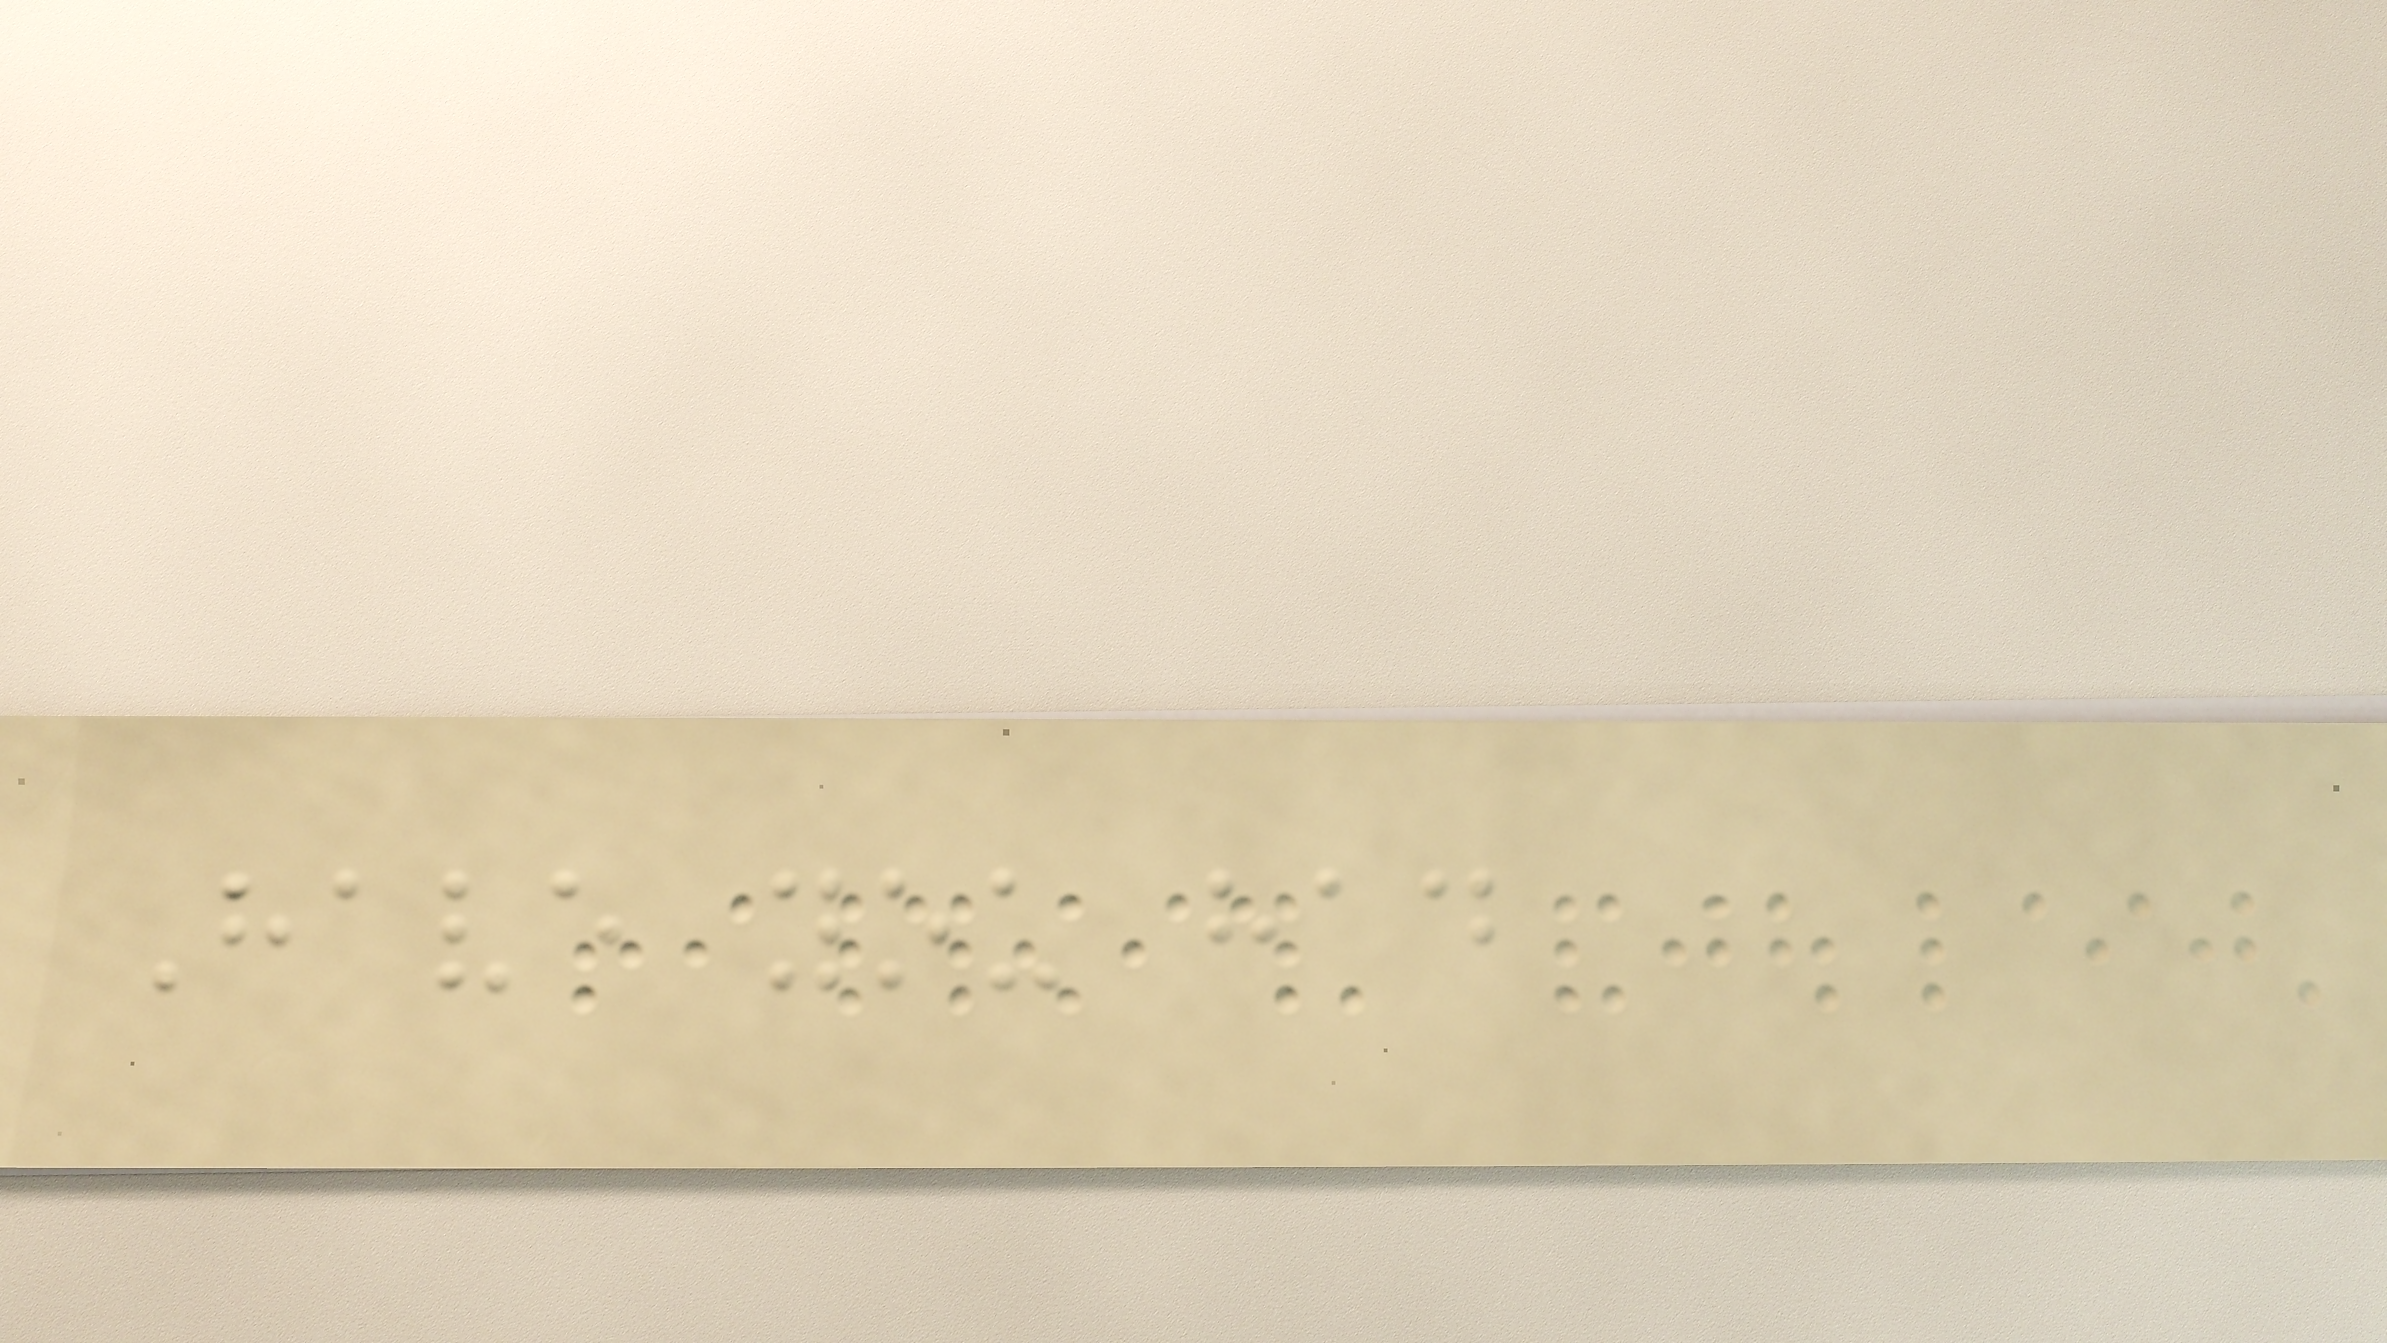Have you had
